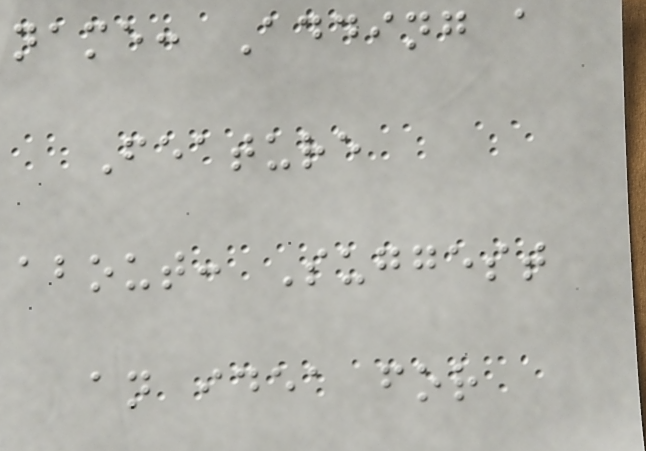name: Adding a
Feature
about: Suggest
an idea for
